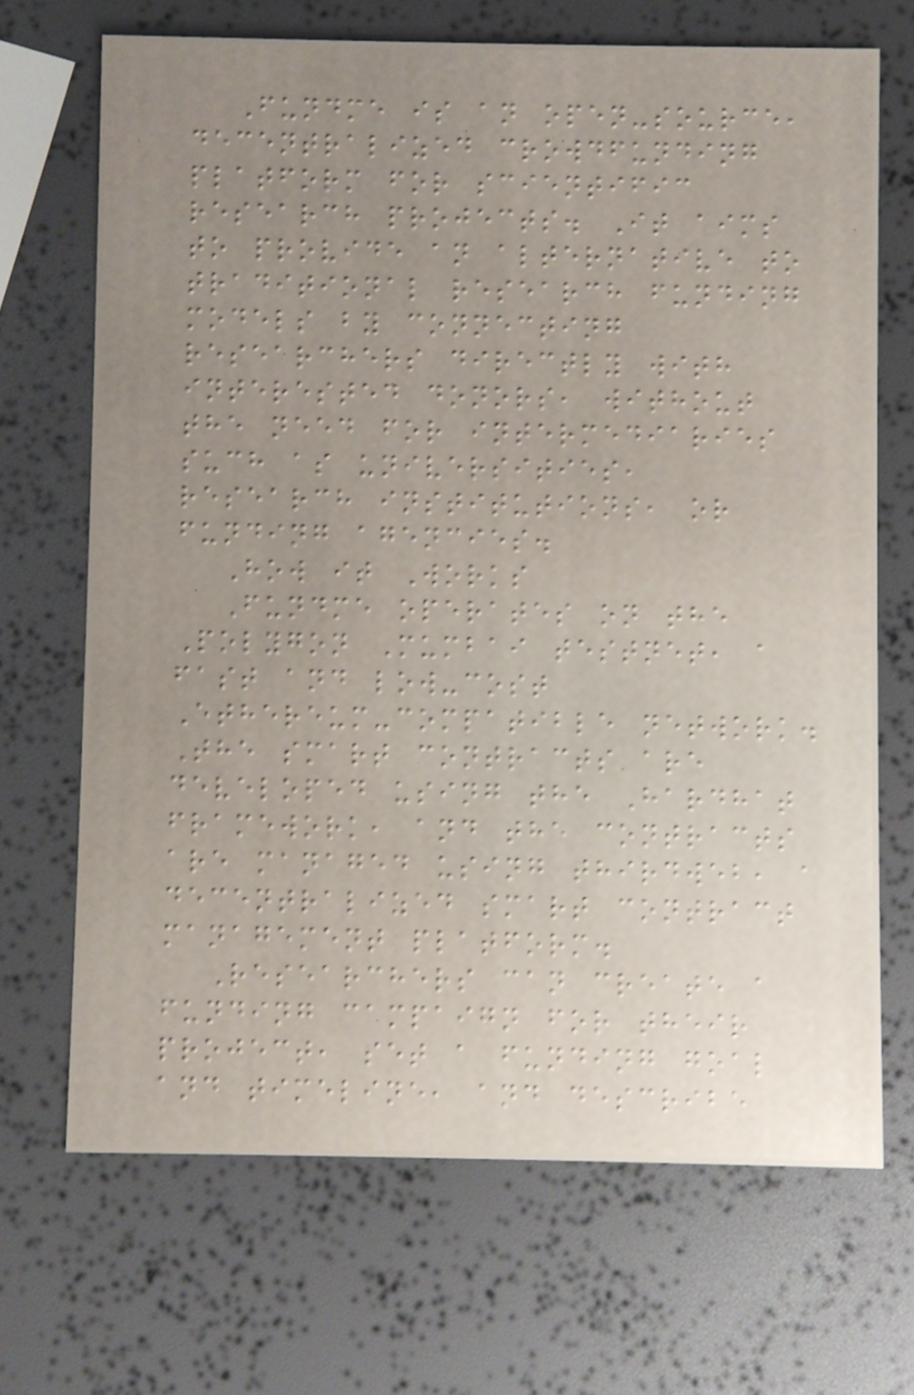Fundme is an open-source,
decentralized crowdfunding
platform for scientific
research projects. It aims
to provide an alternative to
traditional research funding
models by connecting
researchers directly with
interested donors, without
the need for intermediaries
such as universities,
research institutions, or
funding agencies.
How it Works
Fundme operates on the
Polygon Mumbai testnet, a
fast and low-cost
Ethereum-compatible network.
The smart contracts are
developed using the Hardhat
framework, and the contracts
are managed using thirdweb, a
decentralized smart contract
management platform.
Researchers can create a
funding campaign for their
project, set a funding goal
and timeline, and describe
